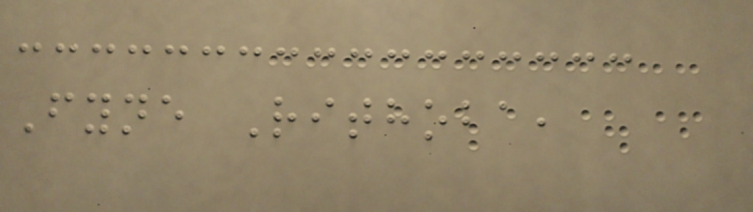Fyne Rithoba,
